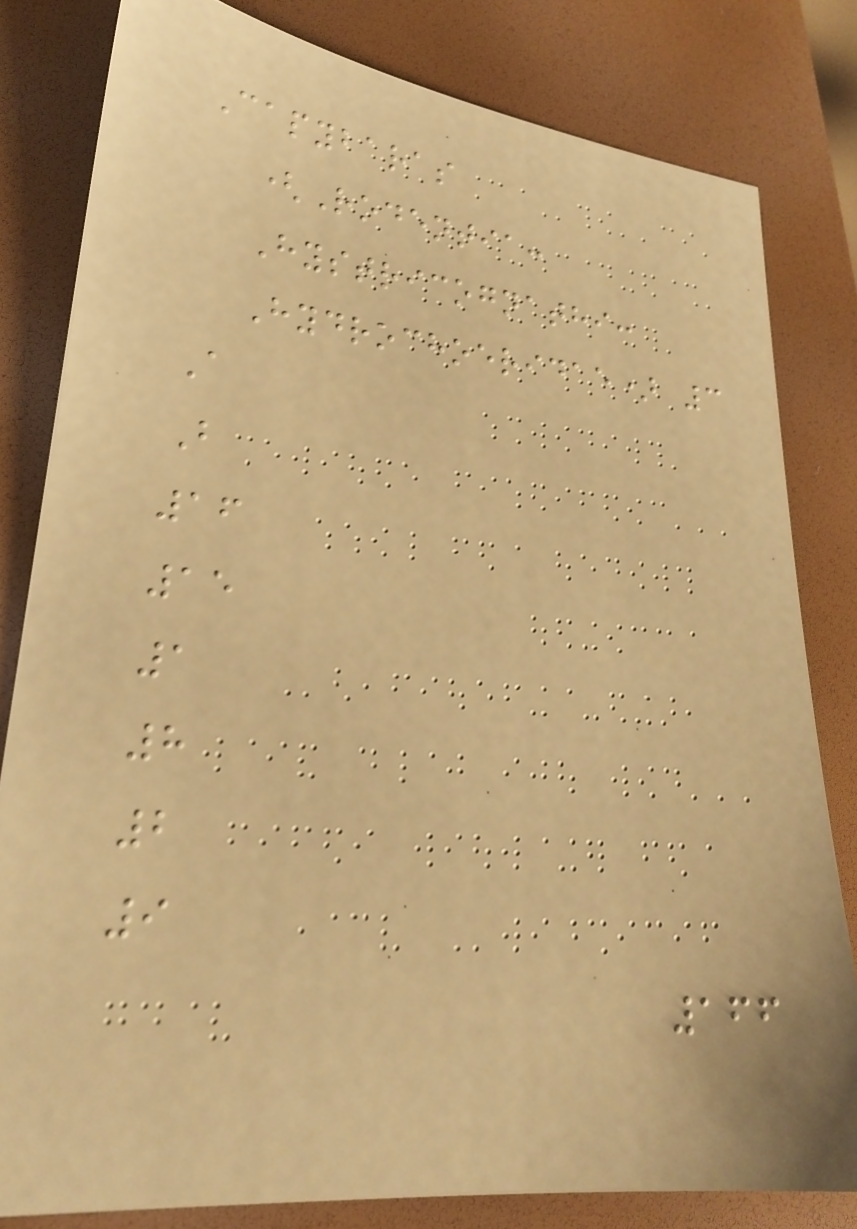Capybaras
(Rodentia:
Hystricognathi:
Hydrochoeridae) 3
A
B
16
15
1
8
2
9
166
